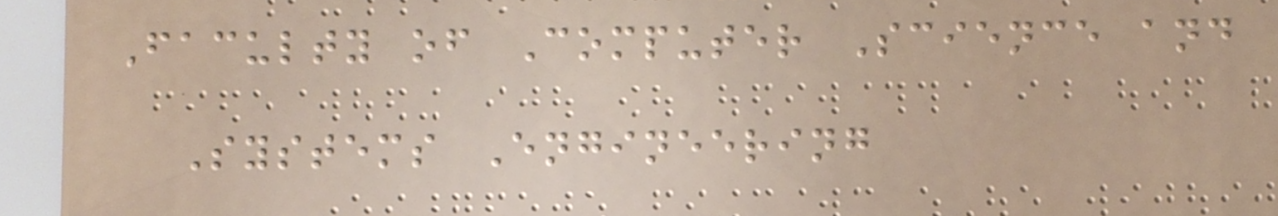Faculty of Computer Science and
Systems Engineering
